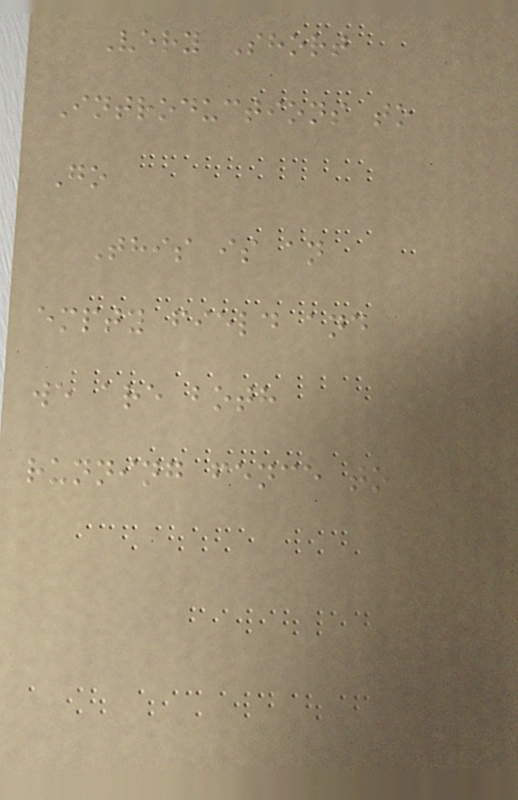Very Short
Introductions to
Go
This is an
empty field and
we are both
running fence to
